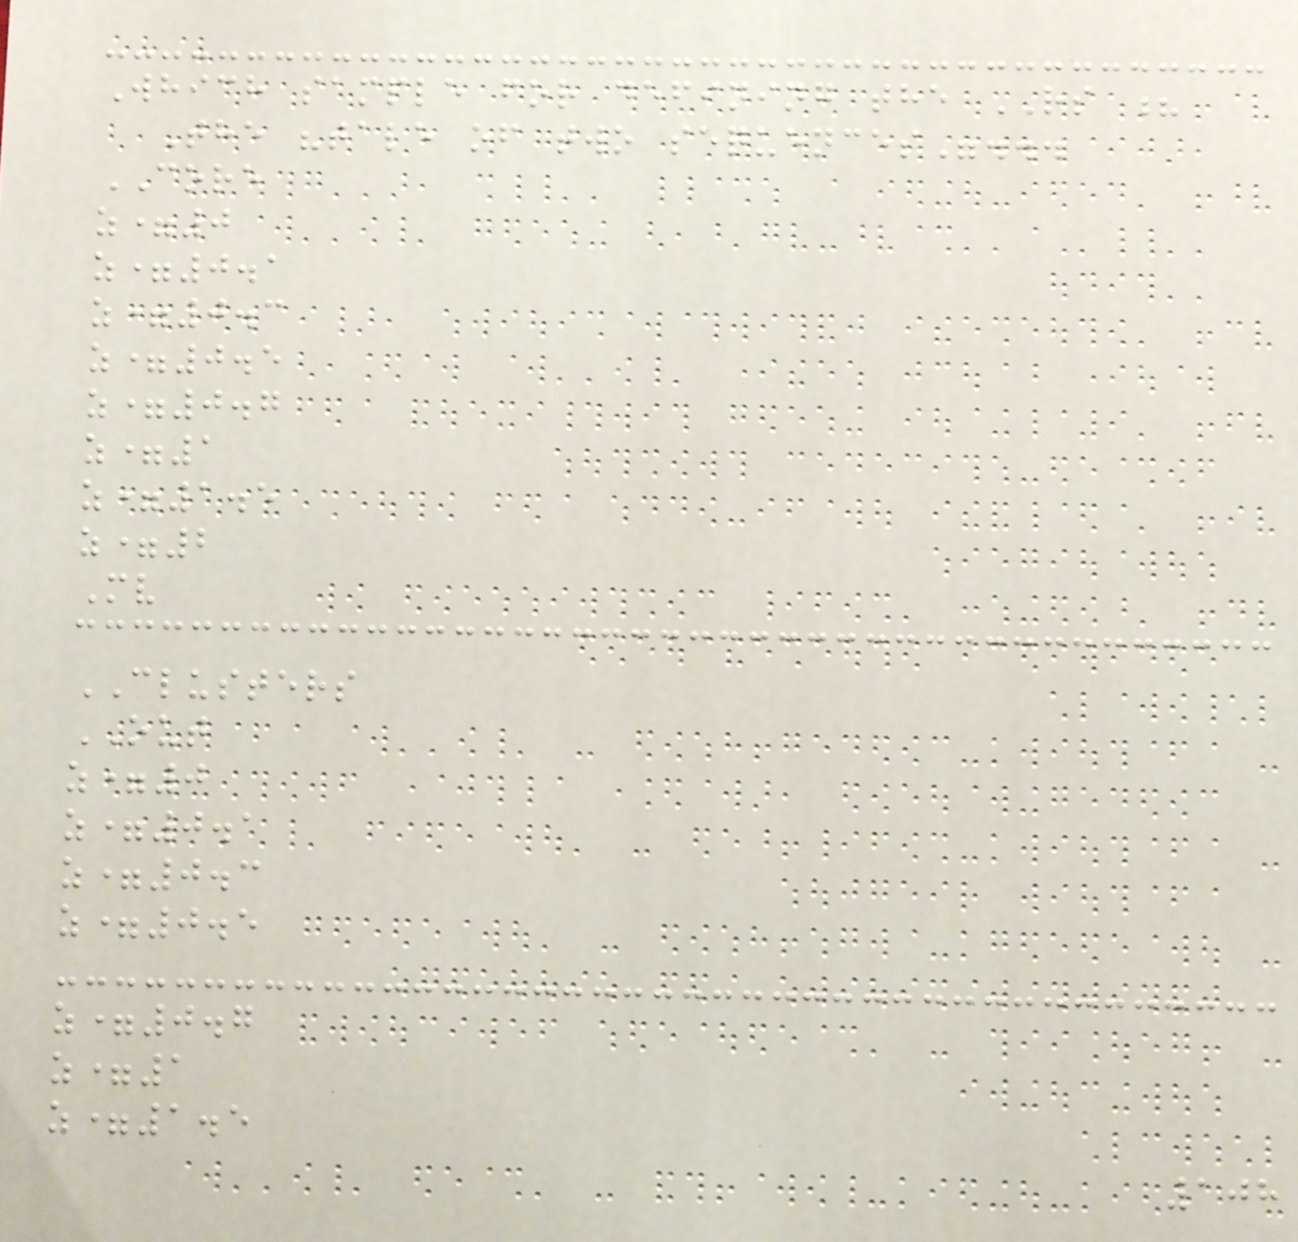Which sample for defining the RS ?
The "tale of two sequences"...
CORE
z=0
z=0.1
z=0.3
z=0.5
z=0.7
z=1
z=1.5
z=2
Mv
CLUSTERS
OUT
z=0
z=0.1
z=0.3
z=0.5
z=0.7
z=1
z=1.5
108
